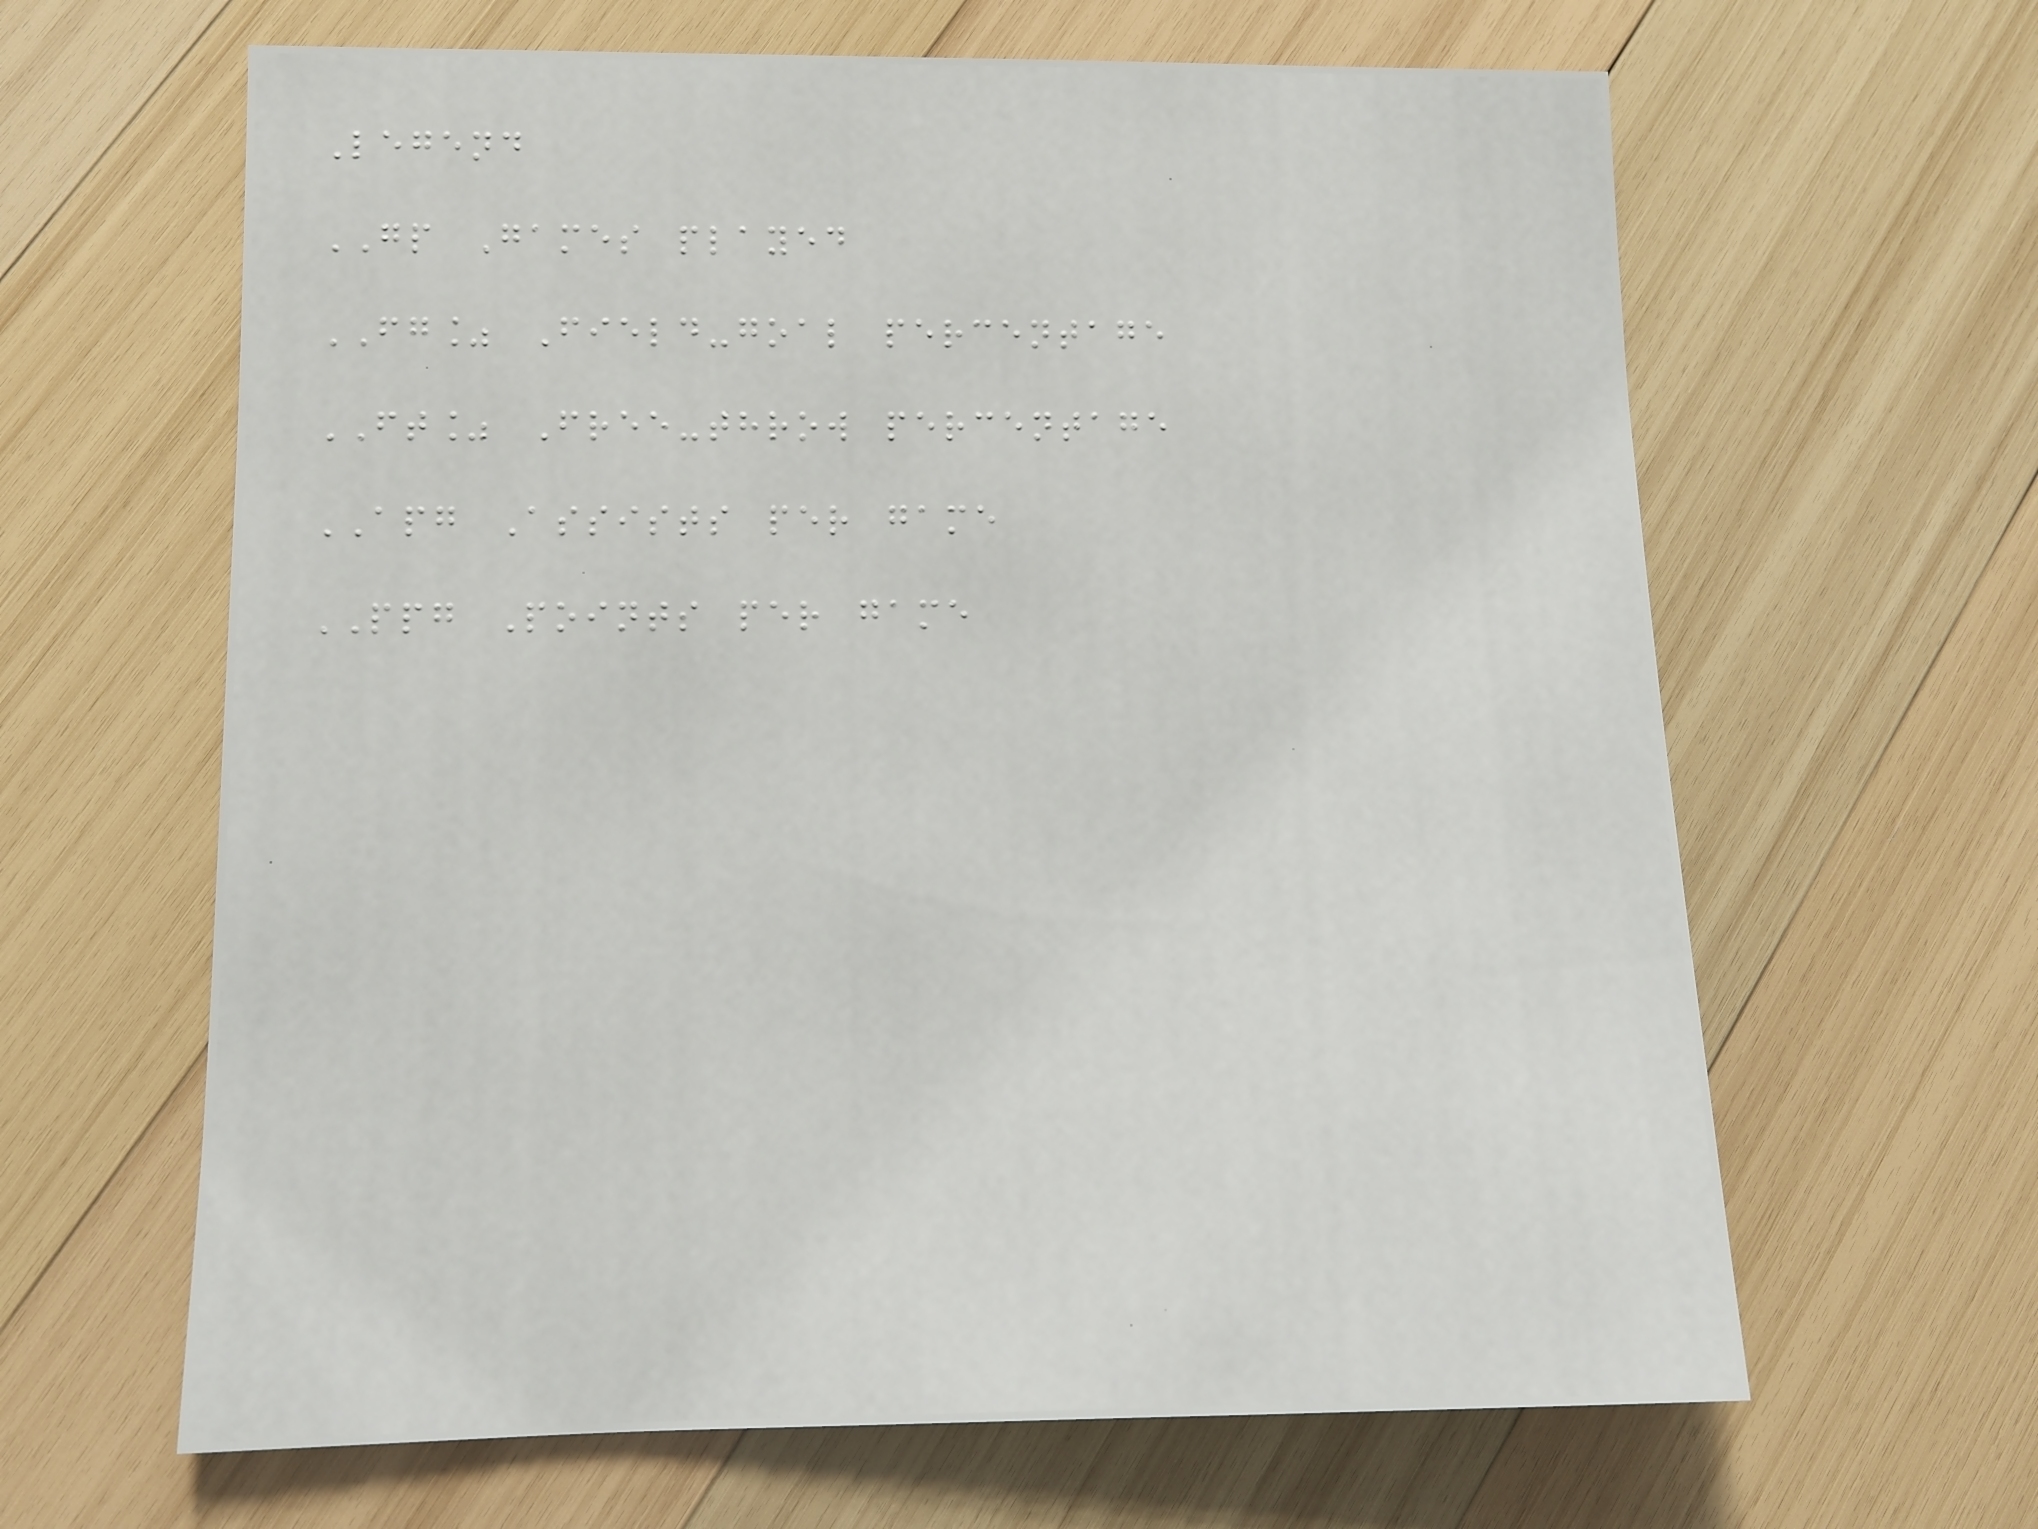Legend
GP Games played
FG% Field-goal percentage
FT% Free-throw percentage
APG Assists per game
PPG Points per game
